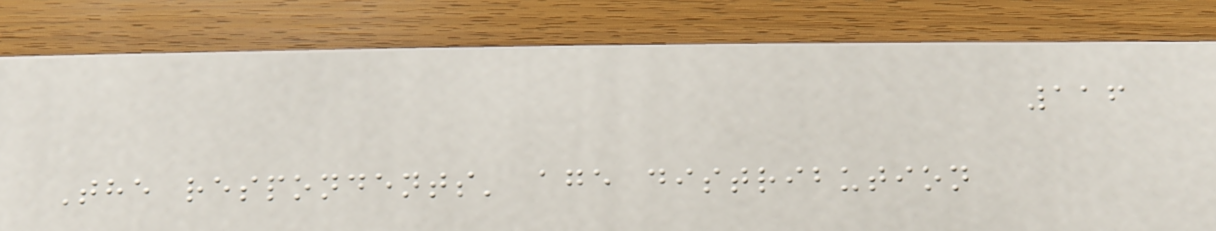116
The respondents' age distribution
